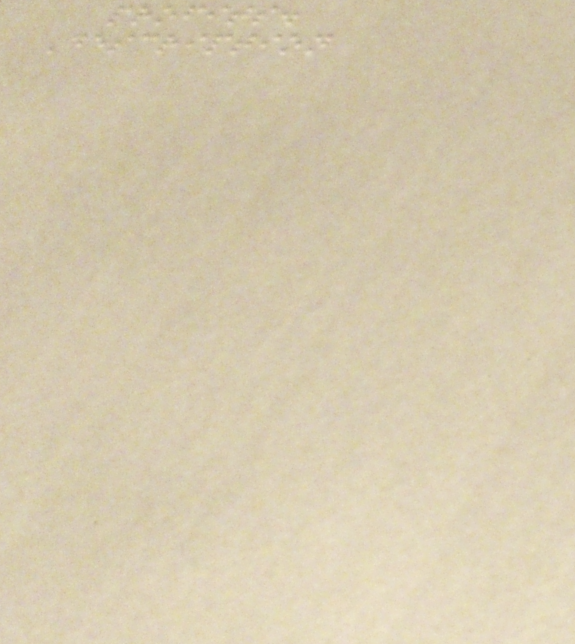profits.
Description
